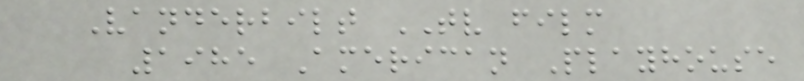Vanderbilt TV film
1985 American Playhouse
